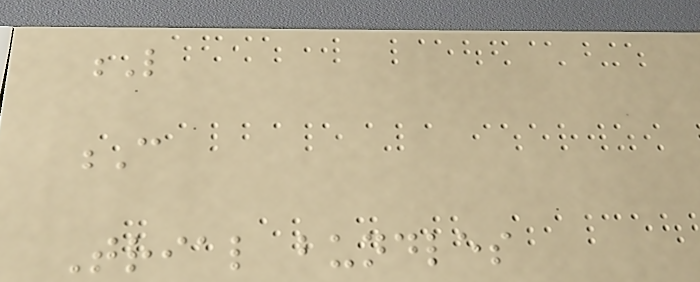L
C
Trial bundles
